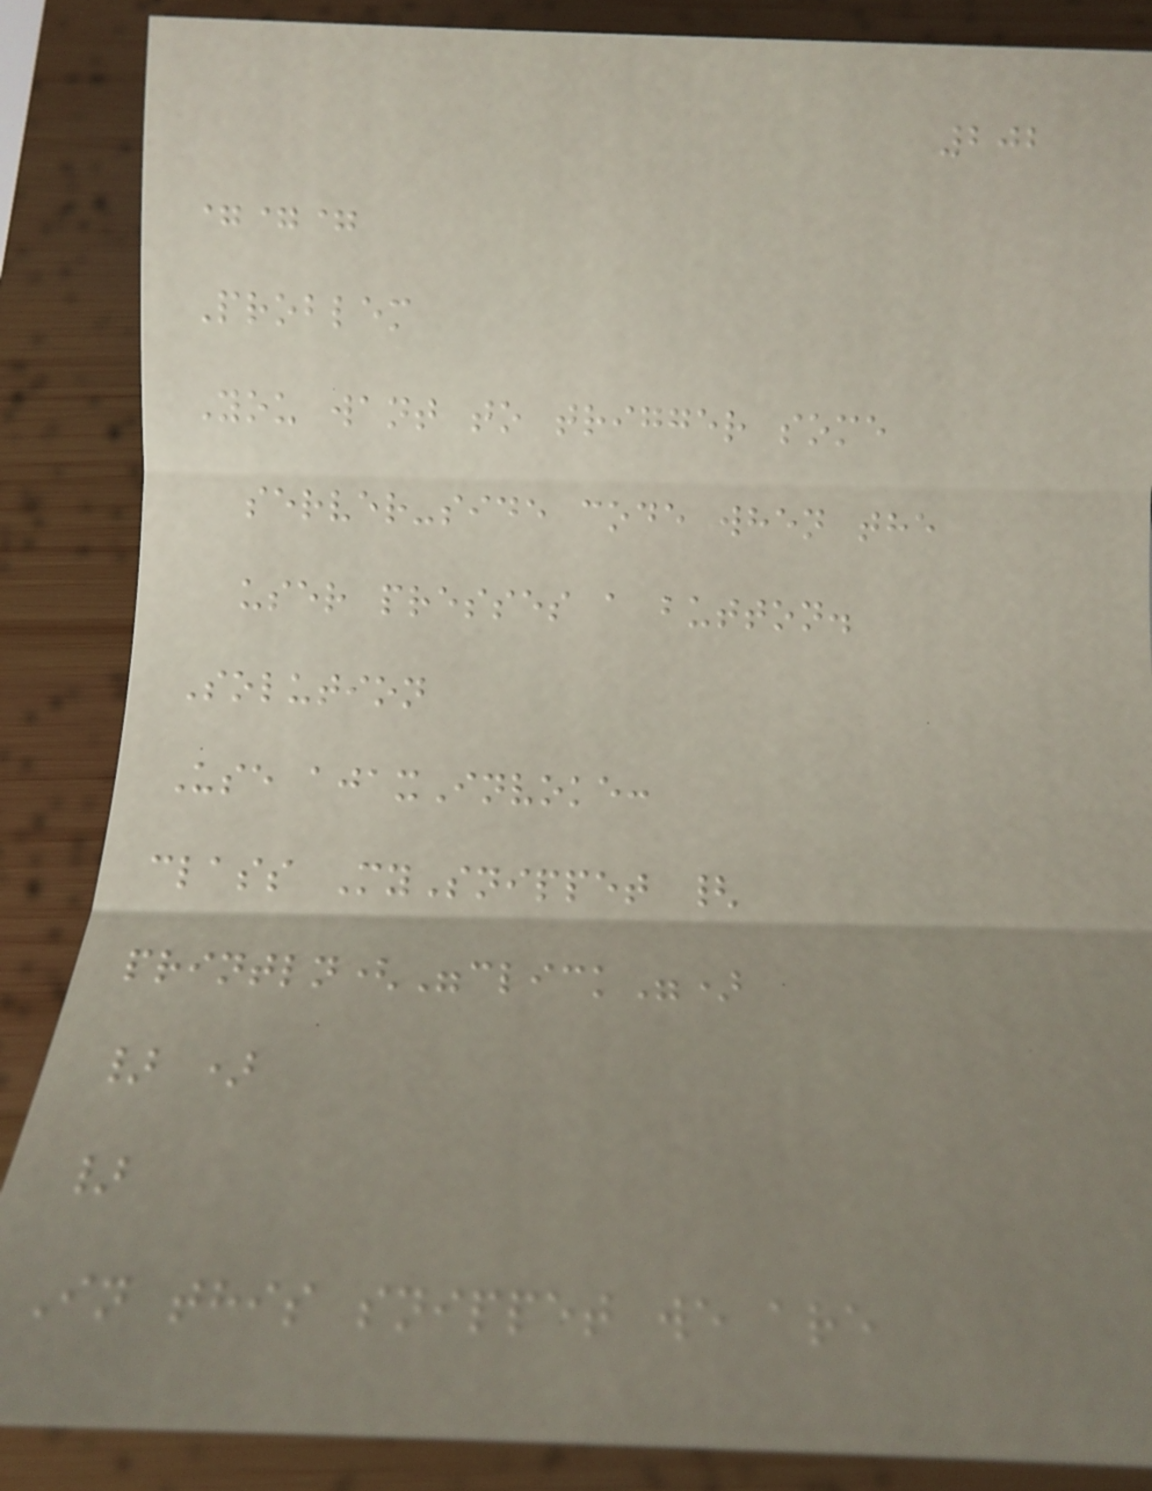202
===
Problem
You want to trigger some
server-side code when the
user presses a button.
Solution
Use ajaxInvoke:
class MySnippet {
println("click")
} )
}
In this snippet we are
